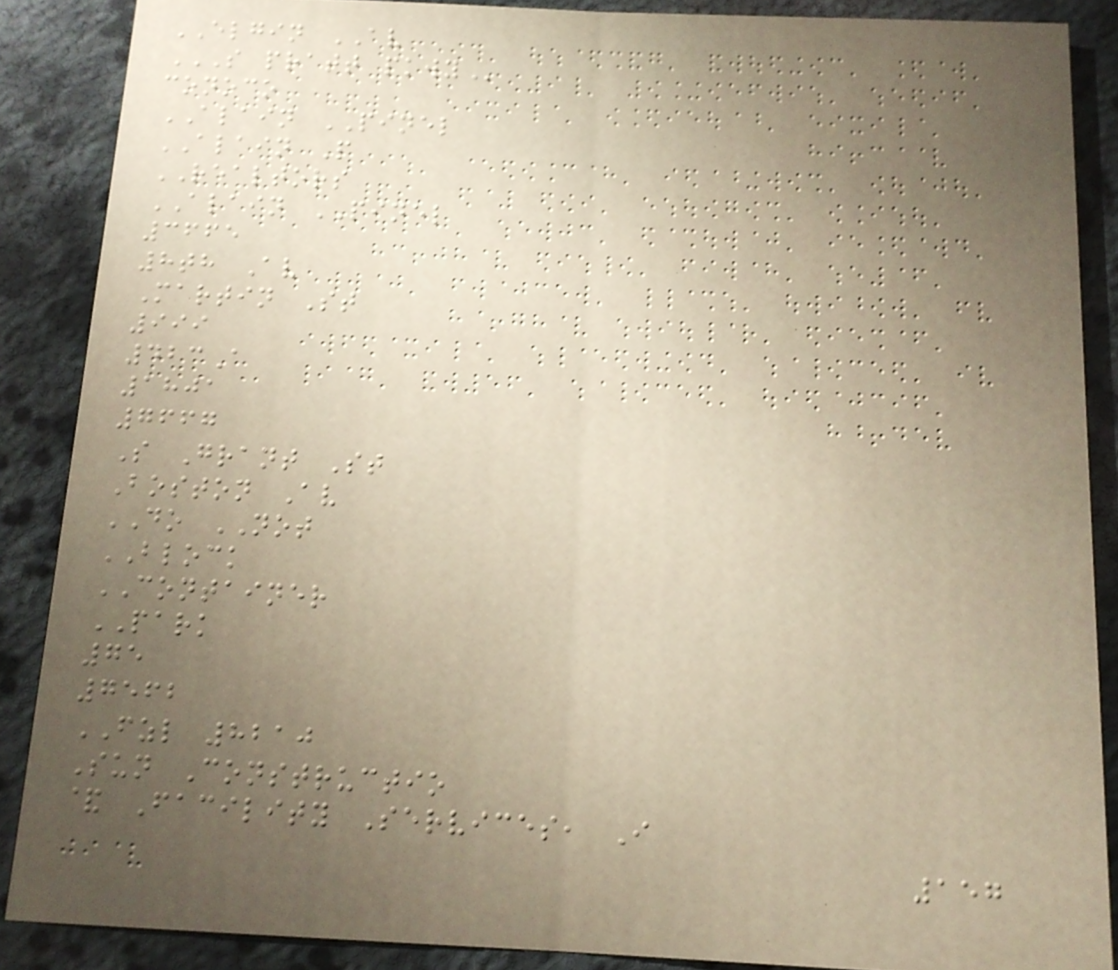ELGIN AV
S PRATT PKWY
conoco
ALAIN PINEL
ALAIN P
REALTORS
ALAIN PINEL
3665
8th Av
Martin St
999
423A
1801
7667
S Grant St
Boston Av
DO NOT
BLOCK
CONTAINER
PARK
75
7562
FZL 8210
Sun Constructio
& Facility Services, I
157
